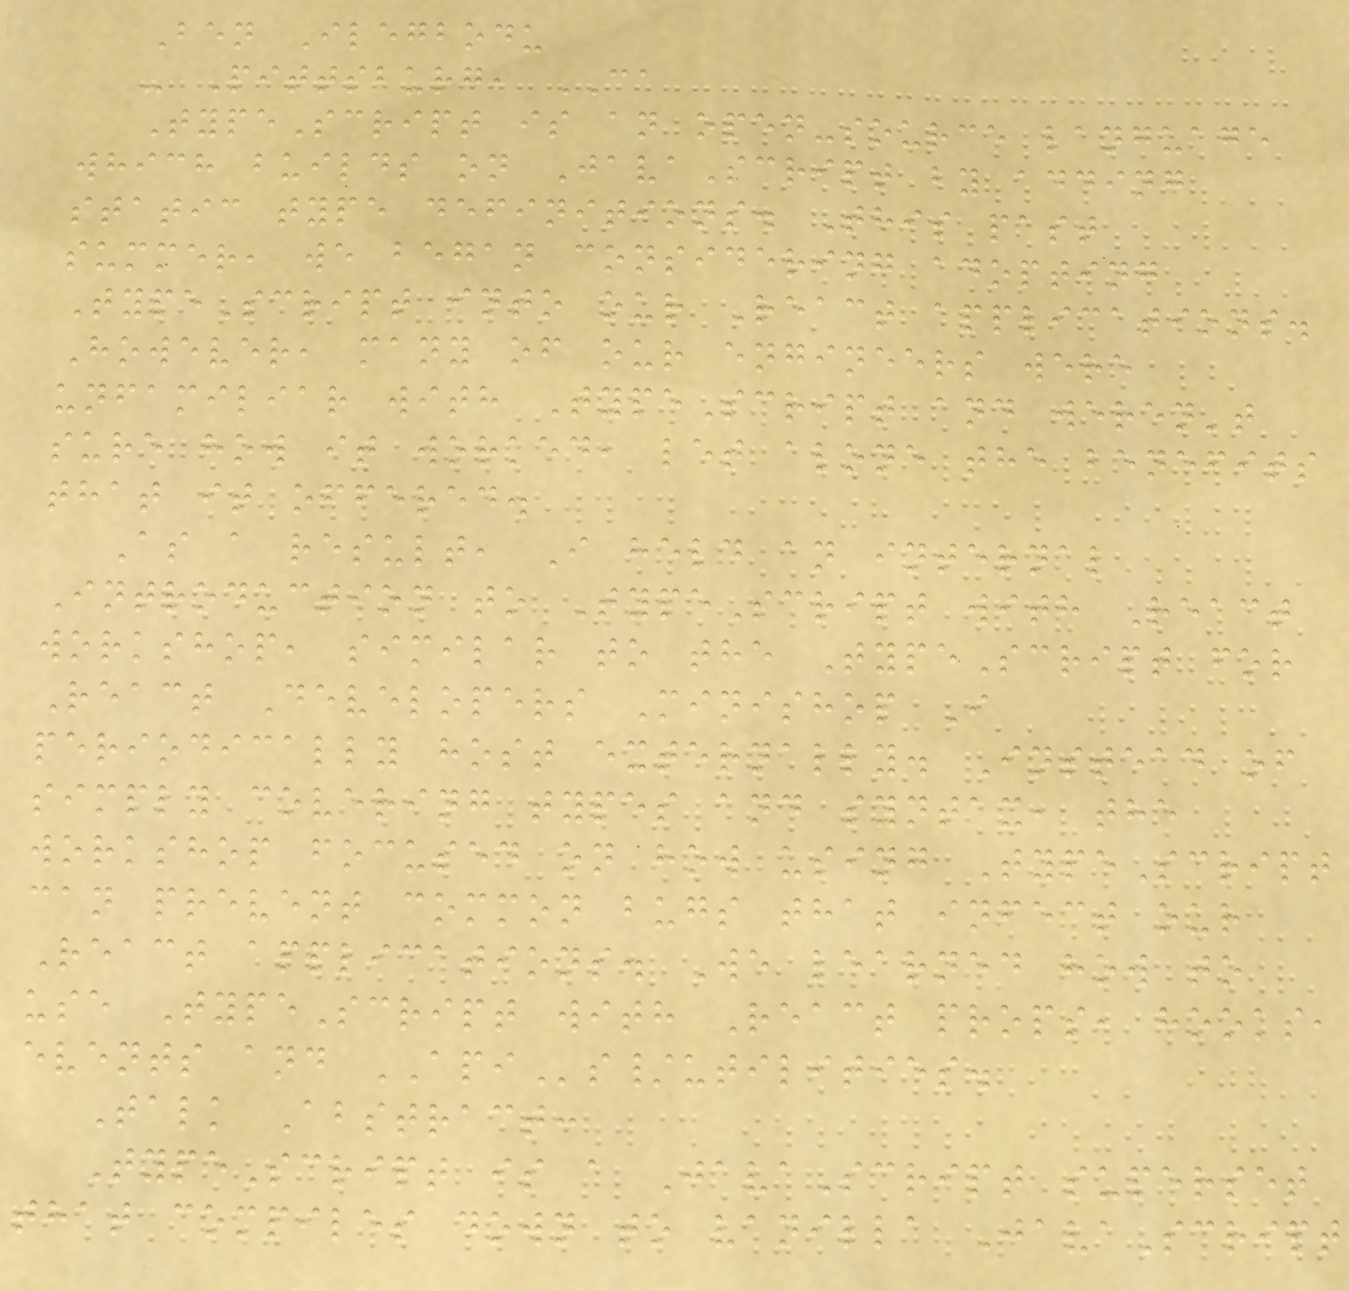Ben Ilegbodu
- Pittsburg, CA
TypeScript is an open-source language
which builds on JavaScript by adding
static type definitions. This past
summer, we began considering adopting
TypeScript into our React applications.
However, many of our engineers were
unfamiliar with TypeScript and weren't
sure how it worked, let alone the benefits
that it offered.
As a result, I held an internal
Introduction to TypeScript with React
workshop, similar to the TypeScript for
React Developers Minishop I
periodically host externally. Instead of
simply covering types and syntax, the
workshop focused on how using TypeScript
can prevent common bugs that infect our
React applications. We learned how to
use TypeScript with React props, hooks,
events and APIs/utilities.
Talk Abstract:
TypeScript is a JavaScript superset
that compiles down to vanilla JavaScript
